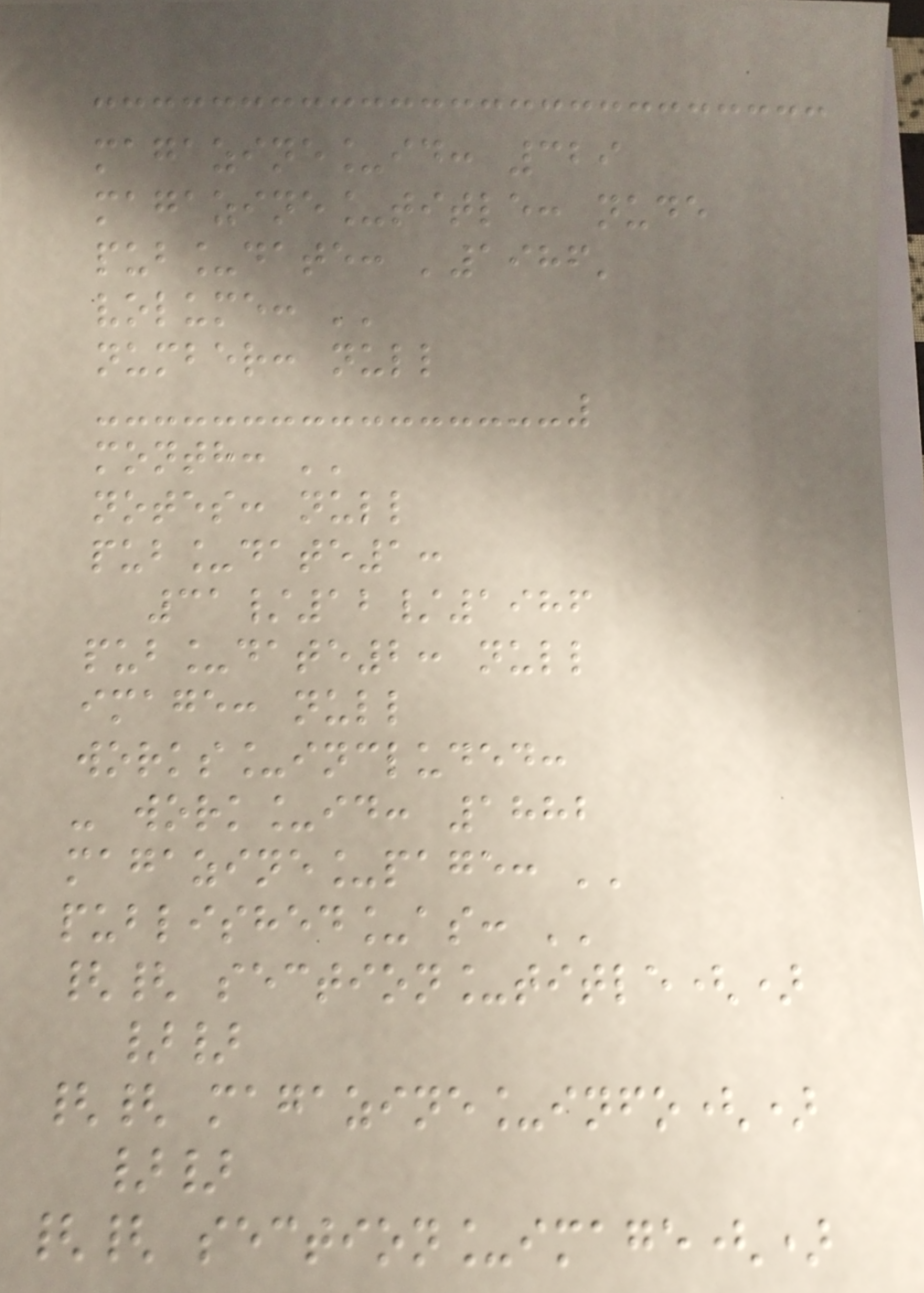magazine_id: 329
magazine_title: nude
pub_date: '1986'
volume: ''
number: null
month: ''
notes: null
pub_date1:
31/12/1986
pub_date2: null
image: null
works_included:
- work_id: 1882
magazine_page: ''
published_as: ''
{{ section_title()
}}
{{ magazine_info()
}}
{{ section_image()
